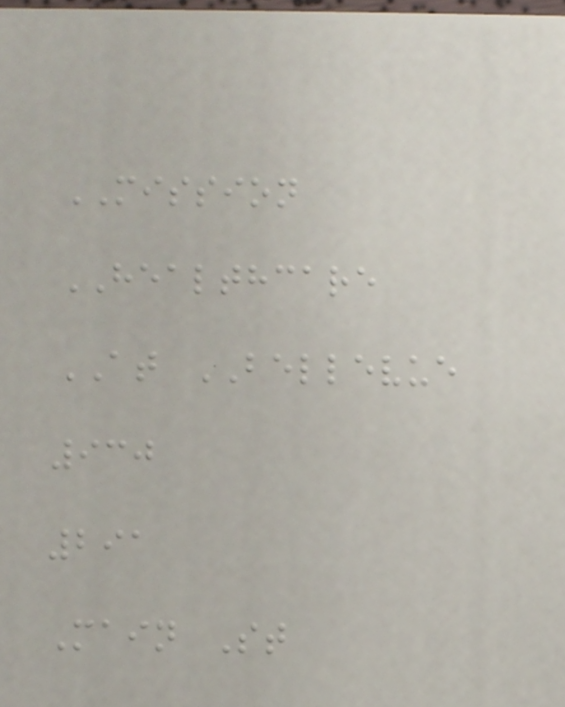MISSION
HEALTHCARE
AT BELLEVUE
930
291
Main St
